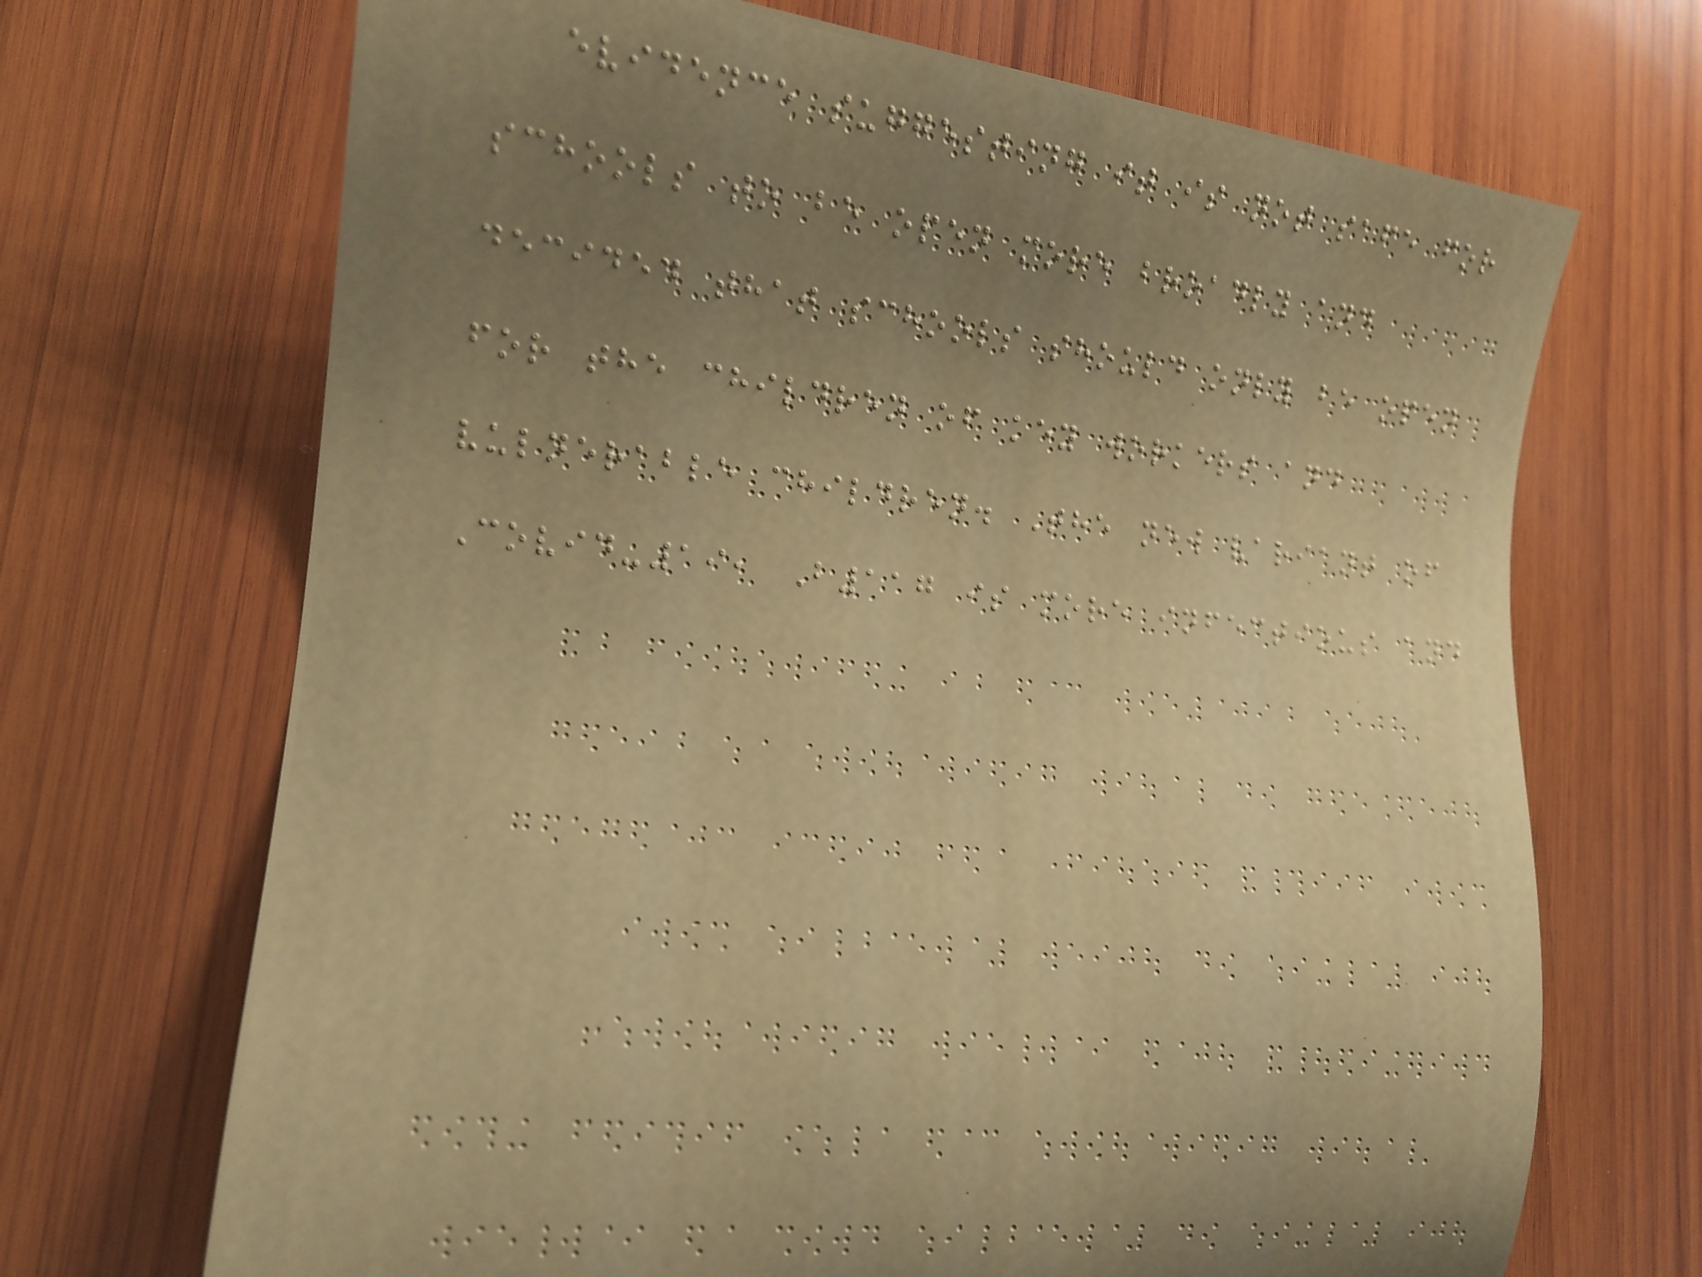evidence suggesting it is not safe for
schools to be open more broadly and
decided that schools should only be open
for the children of key workers and
vulnerable children. The new variant of
Covid-19, B117 is more infectious and
